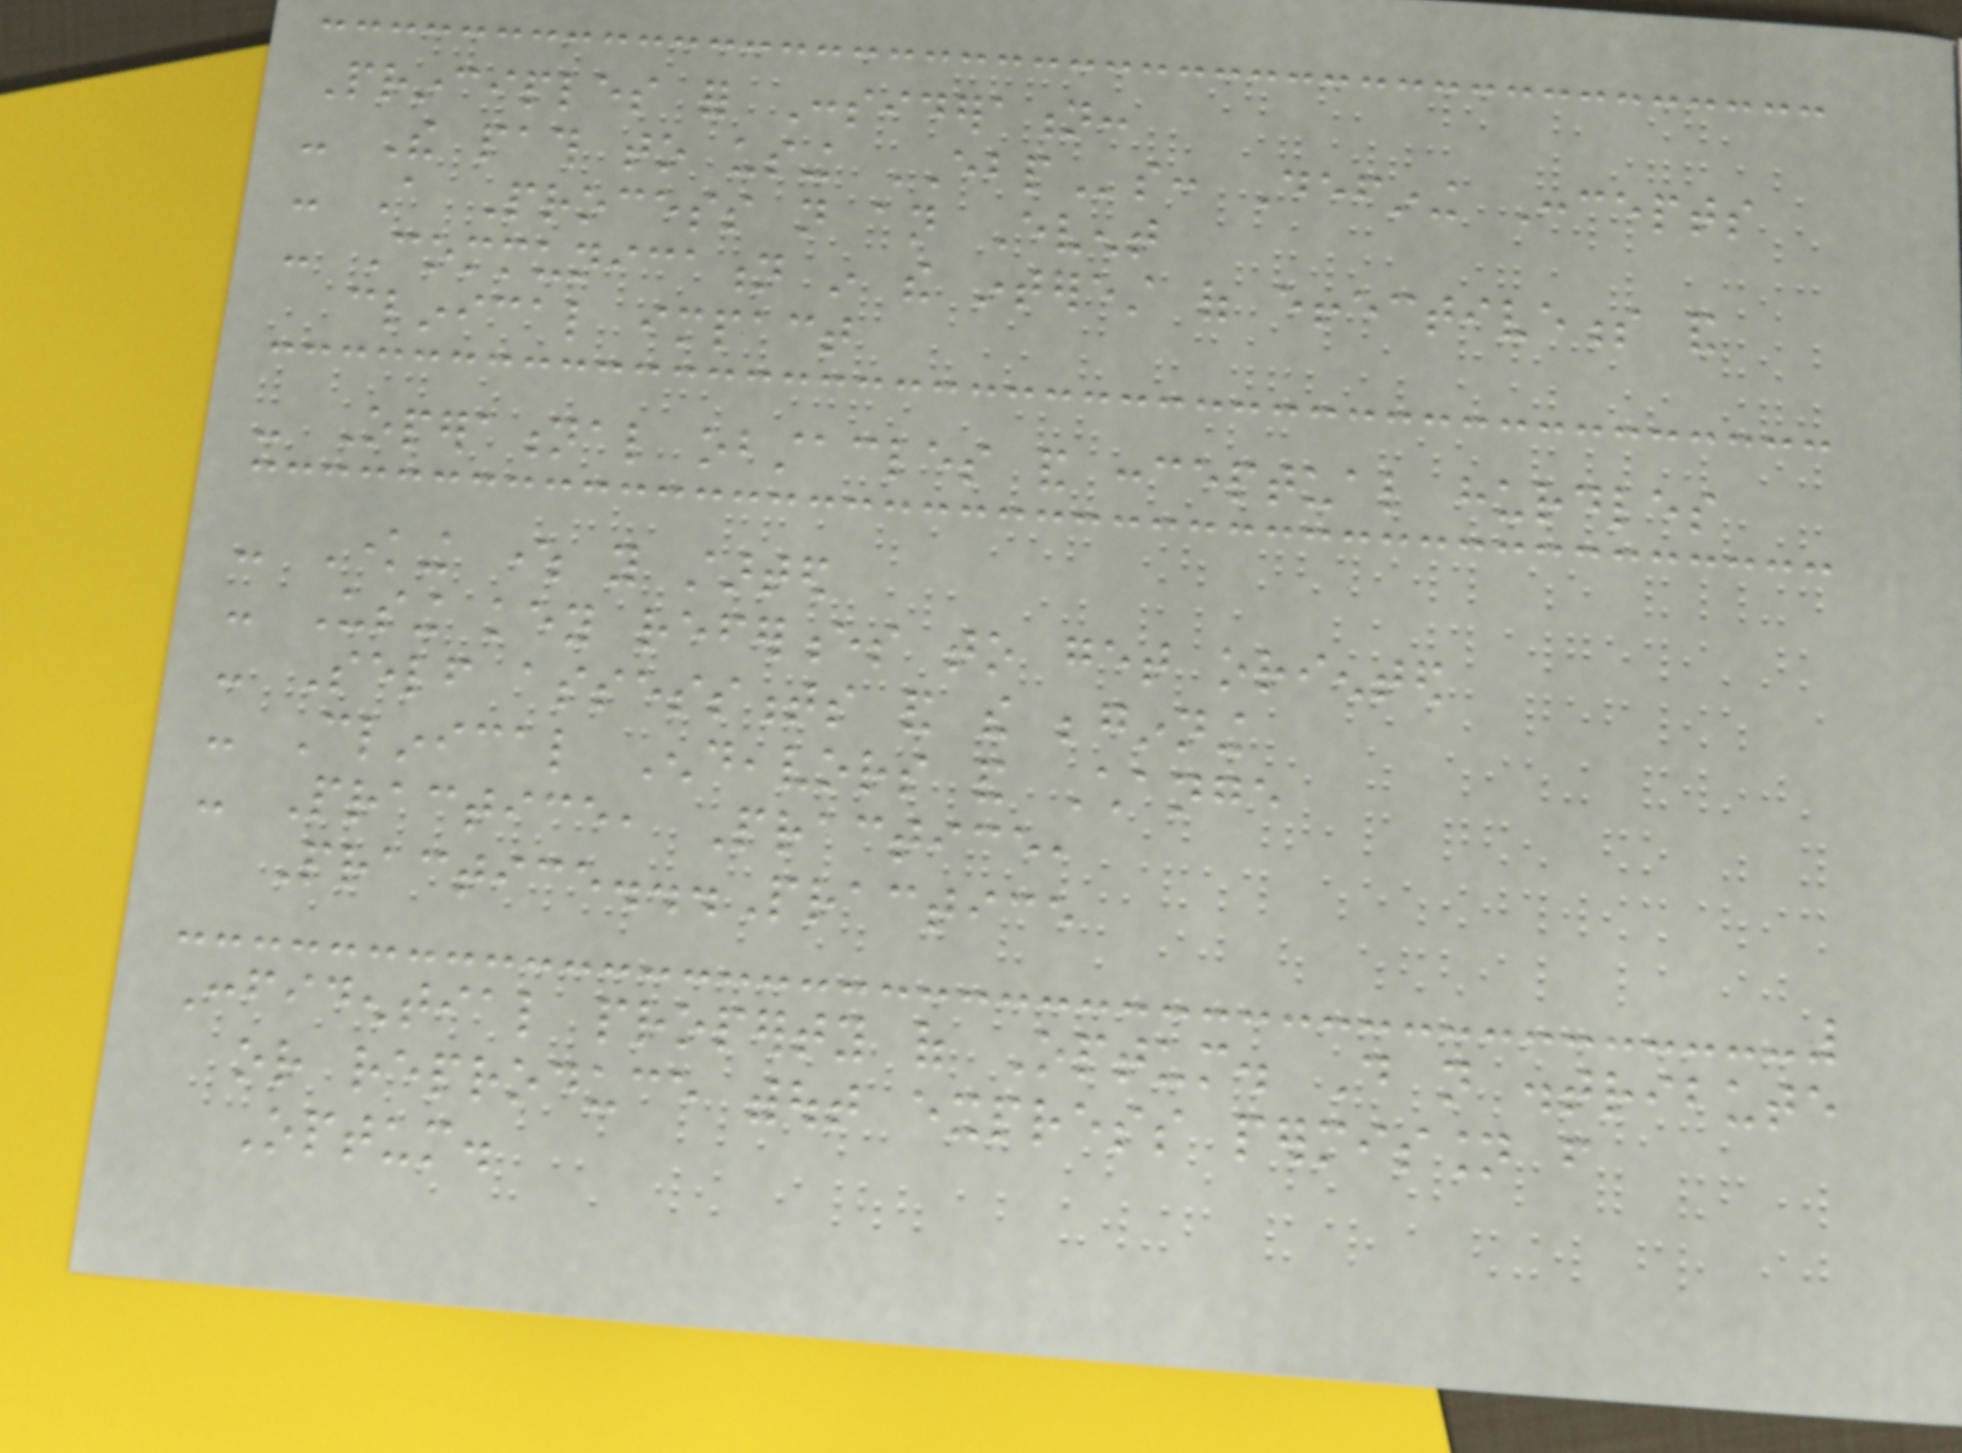Principles for Consideration:
- The path to using EBPs: Defining Concepts
- A Process not an Event
- Communication in the interest of effectiveness and
clinical impact
- Operational obstacles and conceptual hurdles
- Knowing where you started
- Using key references to get oriented
- Self assessments and the beginning
- Clinical Endeavors and Change
- Practice, Practice,
Practice...Practice
Confidential property of Optum. Do not distribute
or reproduce without express permission from
Optum.
